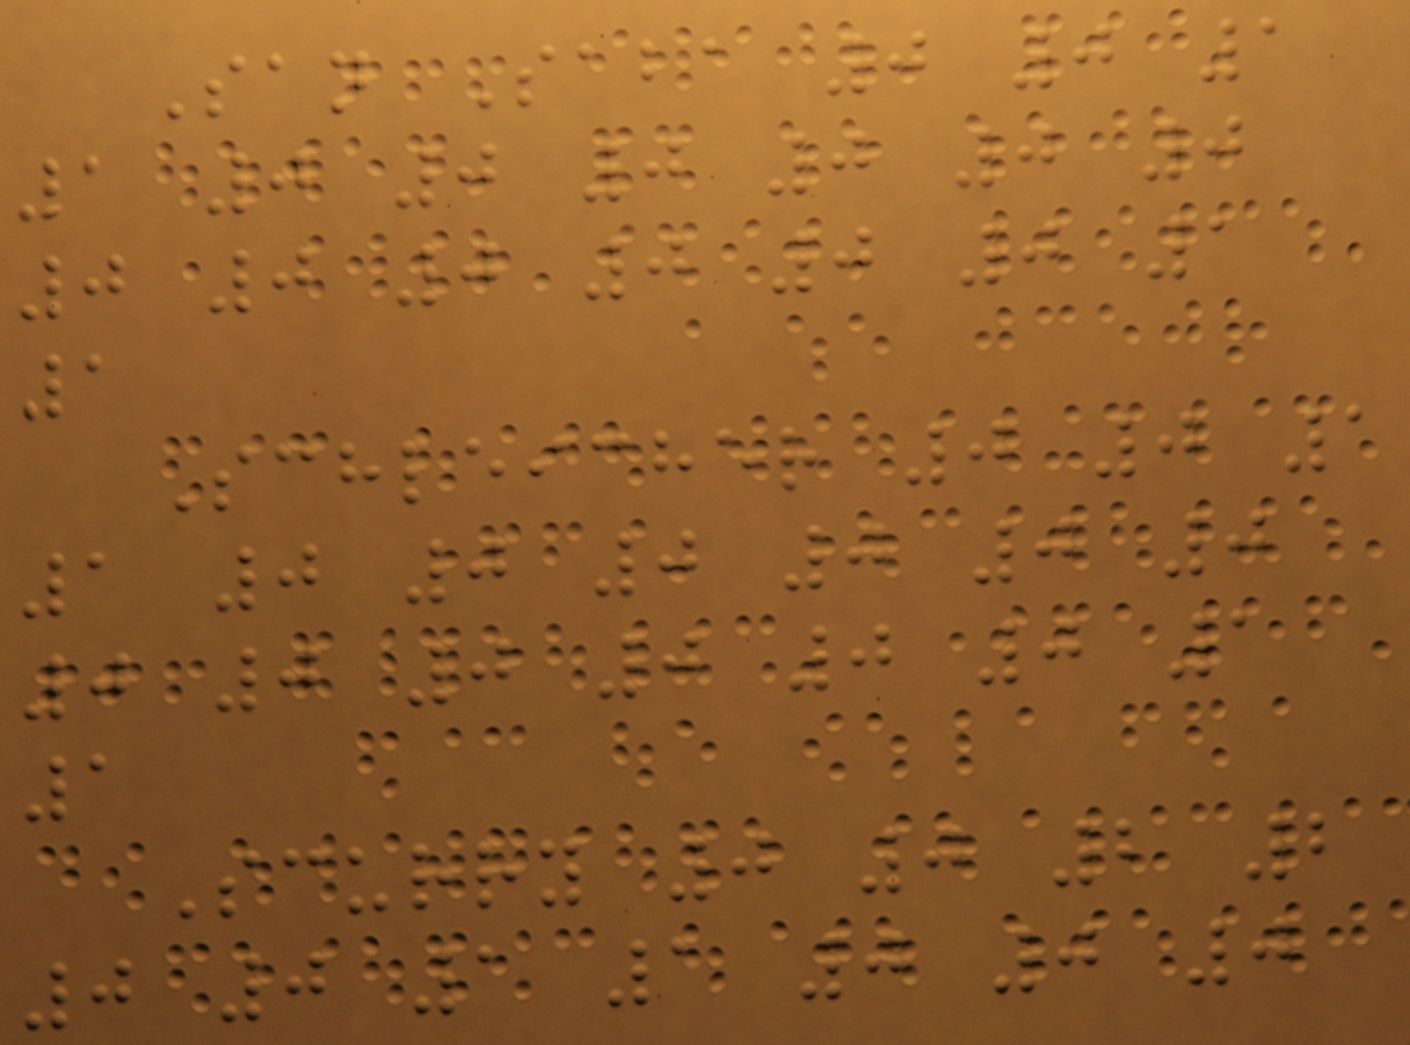San Saba 0 0 1
1 0 0 0 0 0 0
0 0 0 0 0 0 1
1
Schleicher 0 0 1
1 0 0 0 0 0 0
0 0 0 0 0 0 1
1
Scurry 0 0 2 2
0 0 1 1 0 0 0
